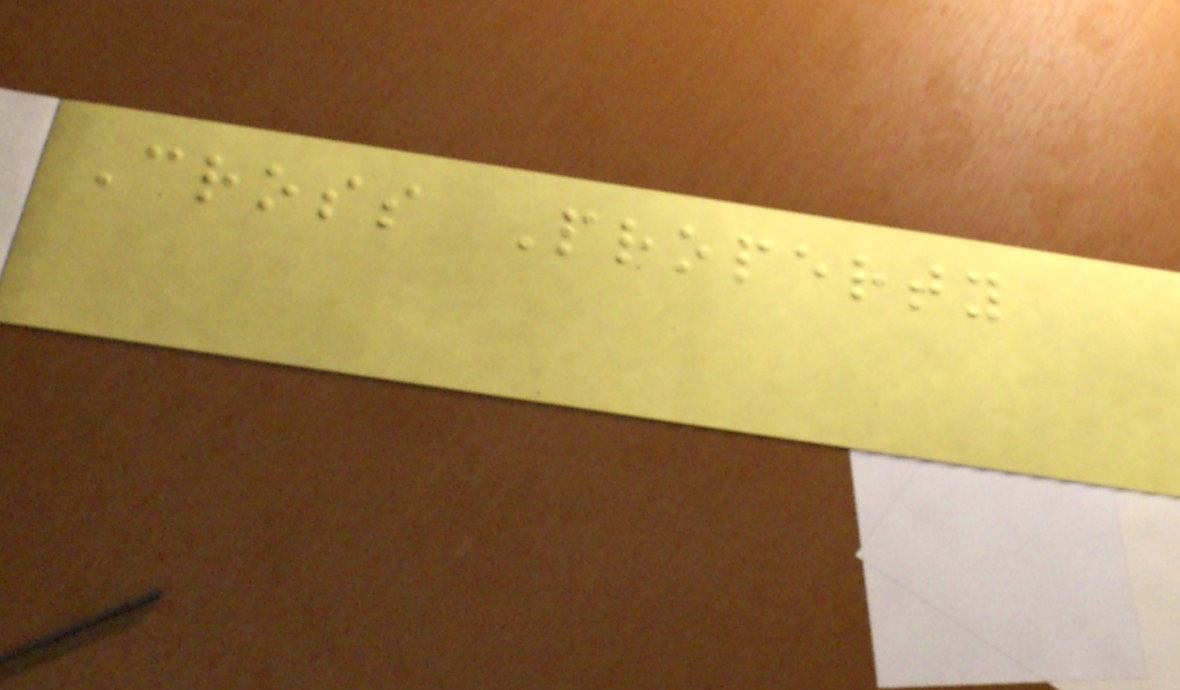Cross Property
